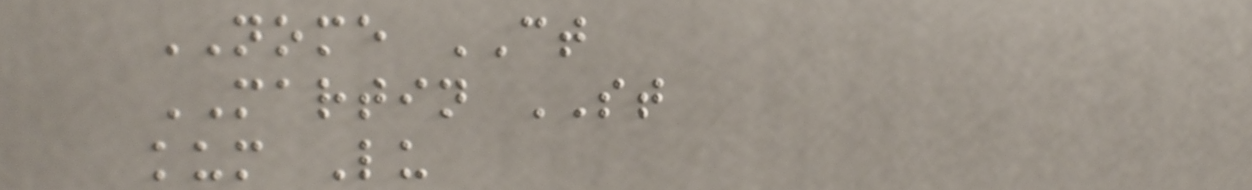NOME CT
MARTIN ST
kum Lu
